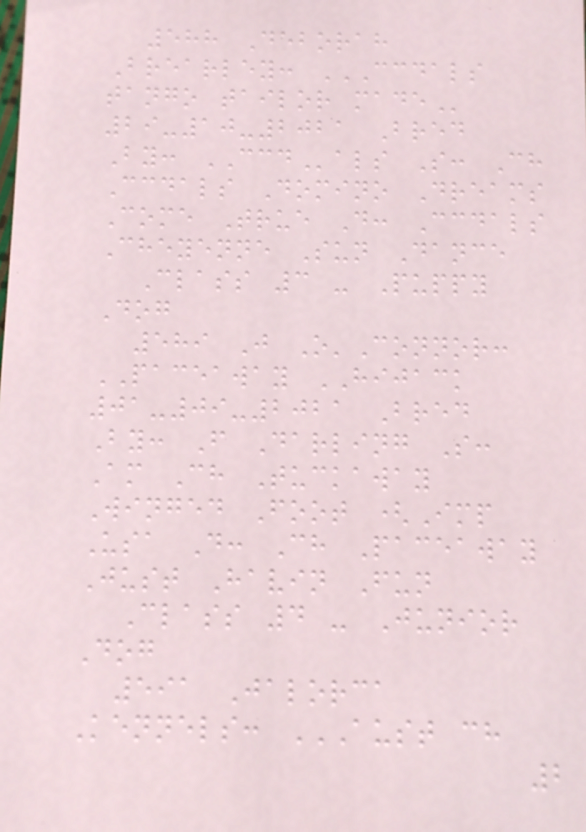588 Deborah
Brearley: CCDALS
TANGO TAILOR MADE
29-10-2021 Bred
By: CCDals S: Ch
Ccdals Domino Dreams
Come True D: Ccdals
Cheyenne Sun Dance
Class 3 - Puppy
Dog
589 J O'Connor:
PACEAWAY HIJACK
01-09-2021 Bred
By: F Darling S:
Am Ch Tuckaway
Winged Foot (Imp
Usa D: Ch Paceaway
Just Havin Fun
Class 4 - Junior
Dog
591 Jalorca
Kennels: AUST CH
2
